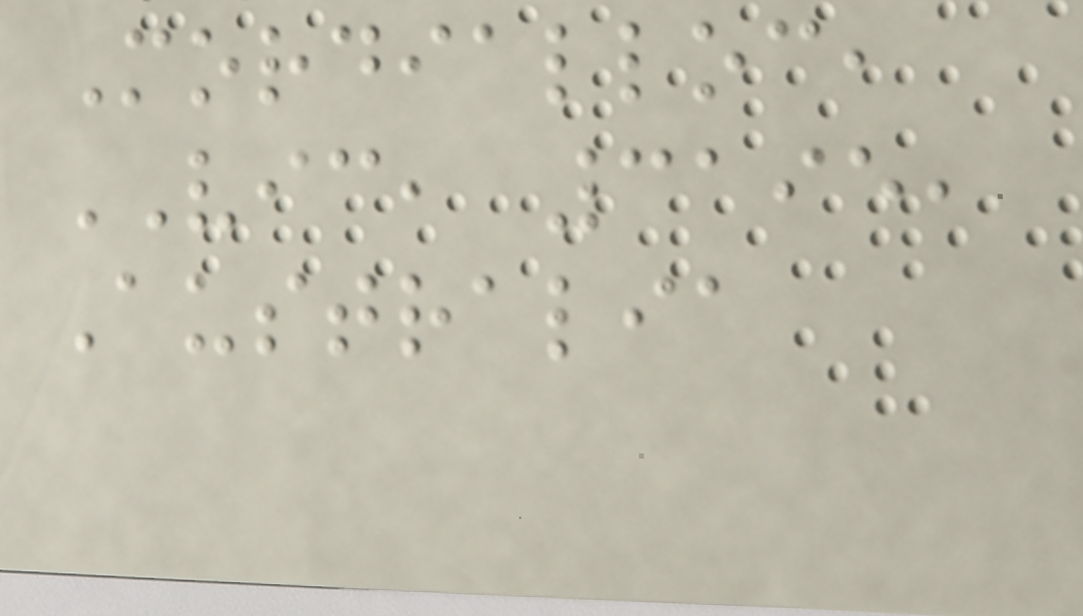Mordialloc,
VIC, 3195,
Australia
